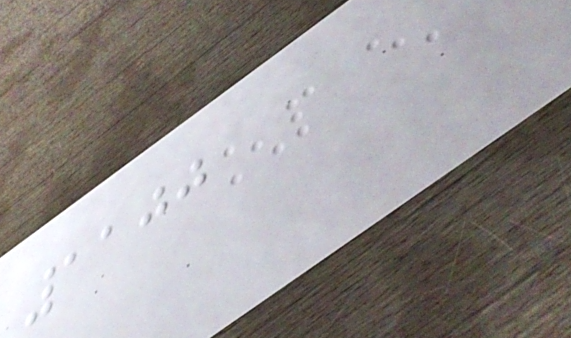1100
